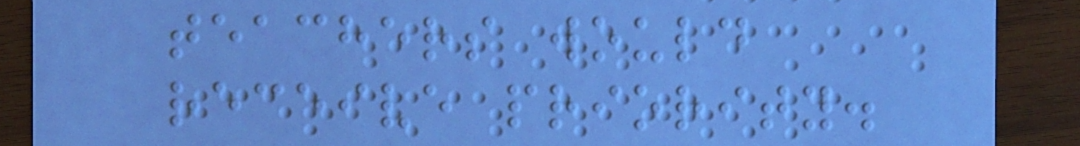teachers would
receive priority.
